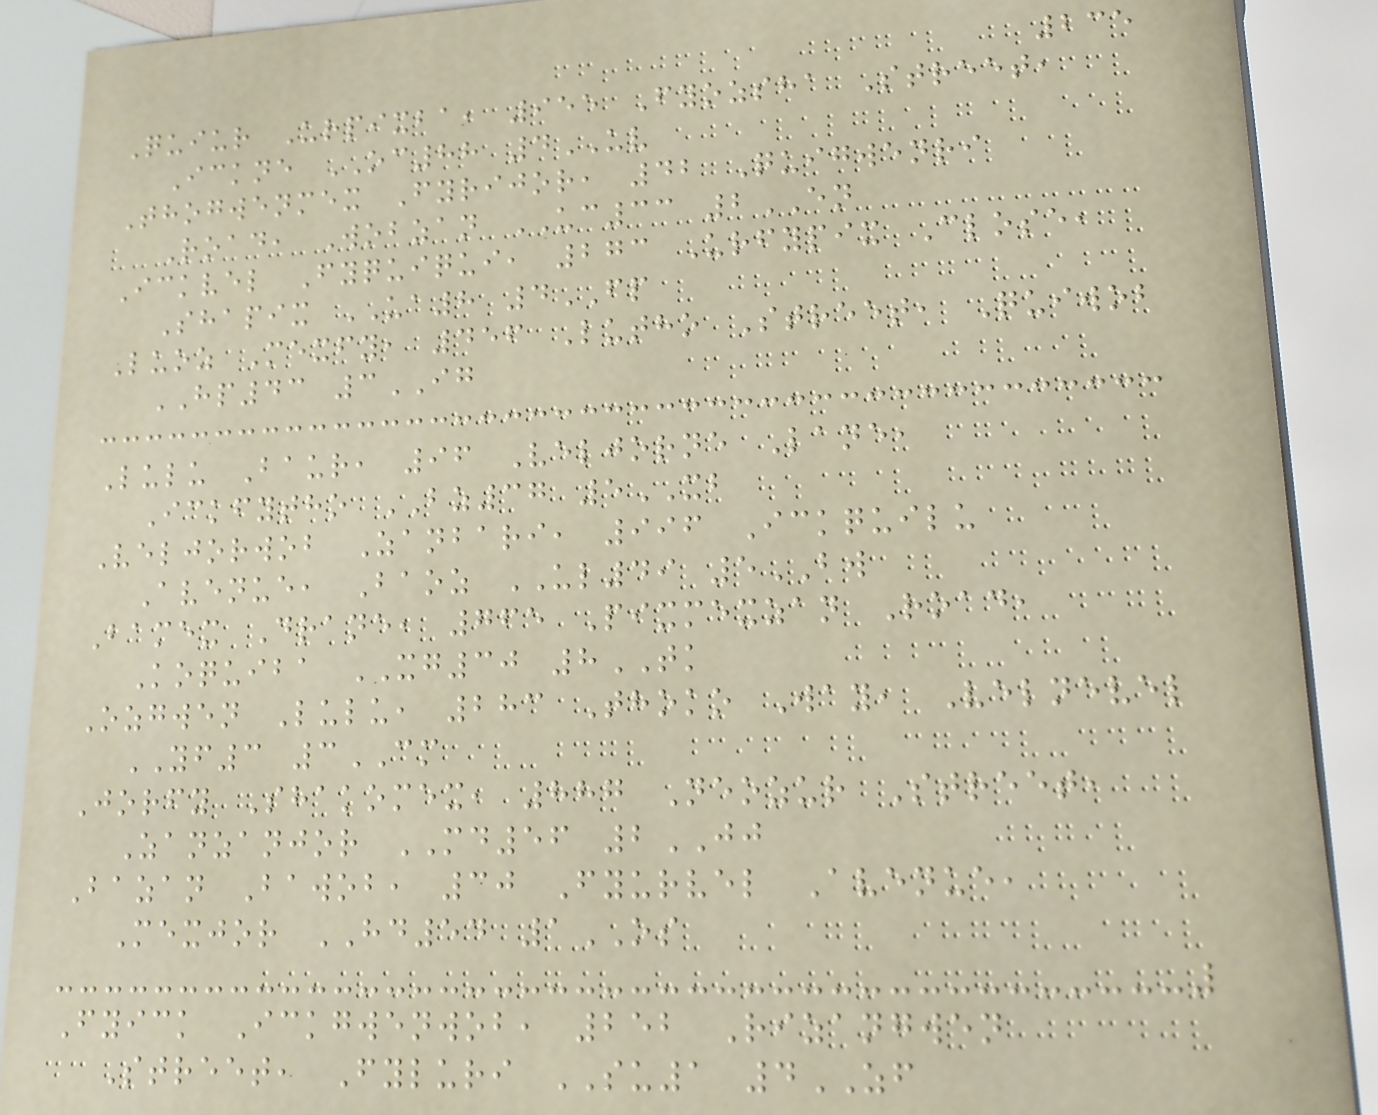235
Quiur Urpixba, 955 Fyozsha Street,
Ickne OC88 4UV
Thogwenmex Fyrijor, 42 Quigwenri
Road, Wobzan UC33 2EN
Ickvel Fyquiqui, 273 Urfypix Close,
Shapix UA8 4FP
Luoz Mexfy, 456 Lutho Street, Quiwob
HP43 3IG
Lulu Baur, 96 Veljorne Lane,
Ickfytho BZ37 5XB
Veljorwob Zanbari, 996 Ickquilu
Avenue, Baoz UL49 5BW
Bamex Drane, 765 Pixmexzan Road,
Koquiba XG30 8TK
Ozgwen Lulu, 283 Thoko Way, Velnevel
YF3 3CM
Jorfy Shakomex, 887 Neozur Street,
Zanzanjor MD56 2JJ
Bazan Bawob, 30 Fyurvel Avenue,
Mexjor HD54 1OS
Fyick Ickgwenwob, 252 Rizangwen
Street, Fyluri SU1 4ZF
